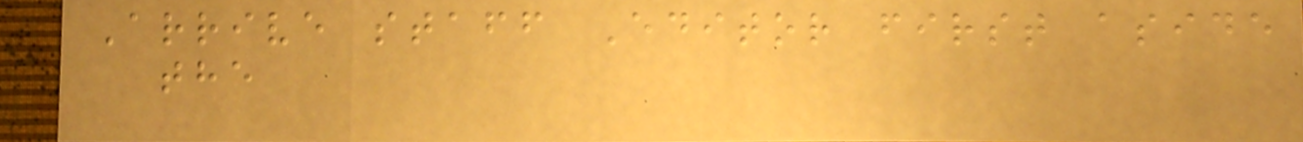Arrive staff Editor first aside
the
